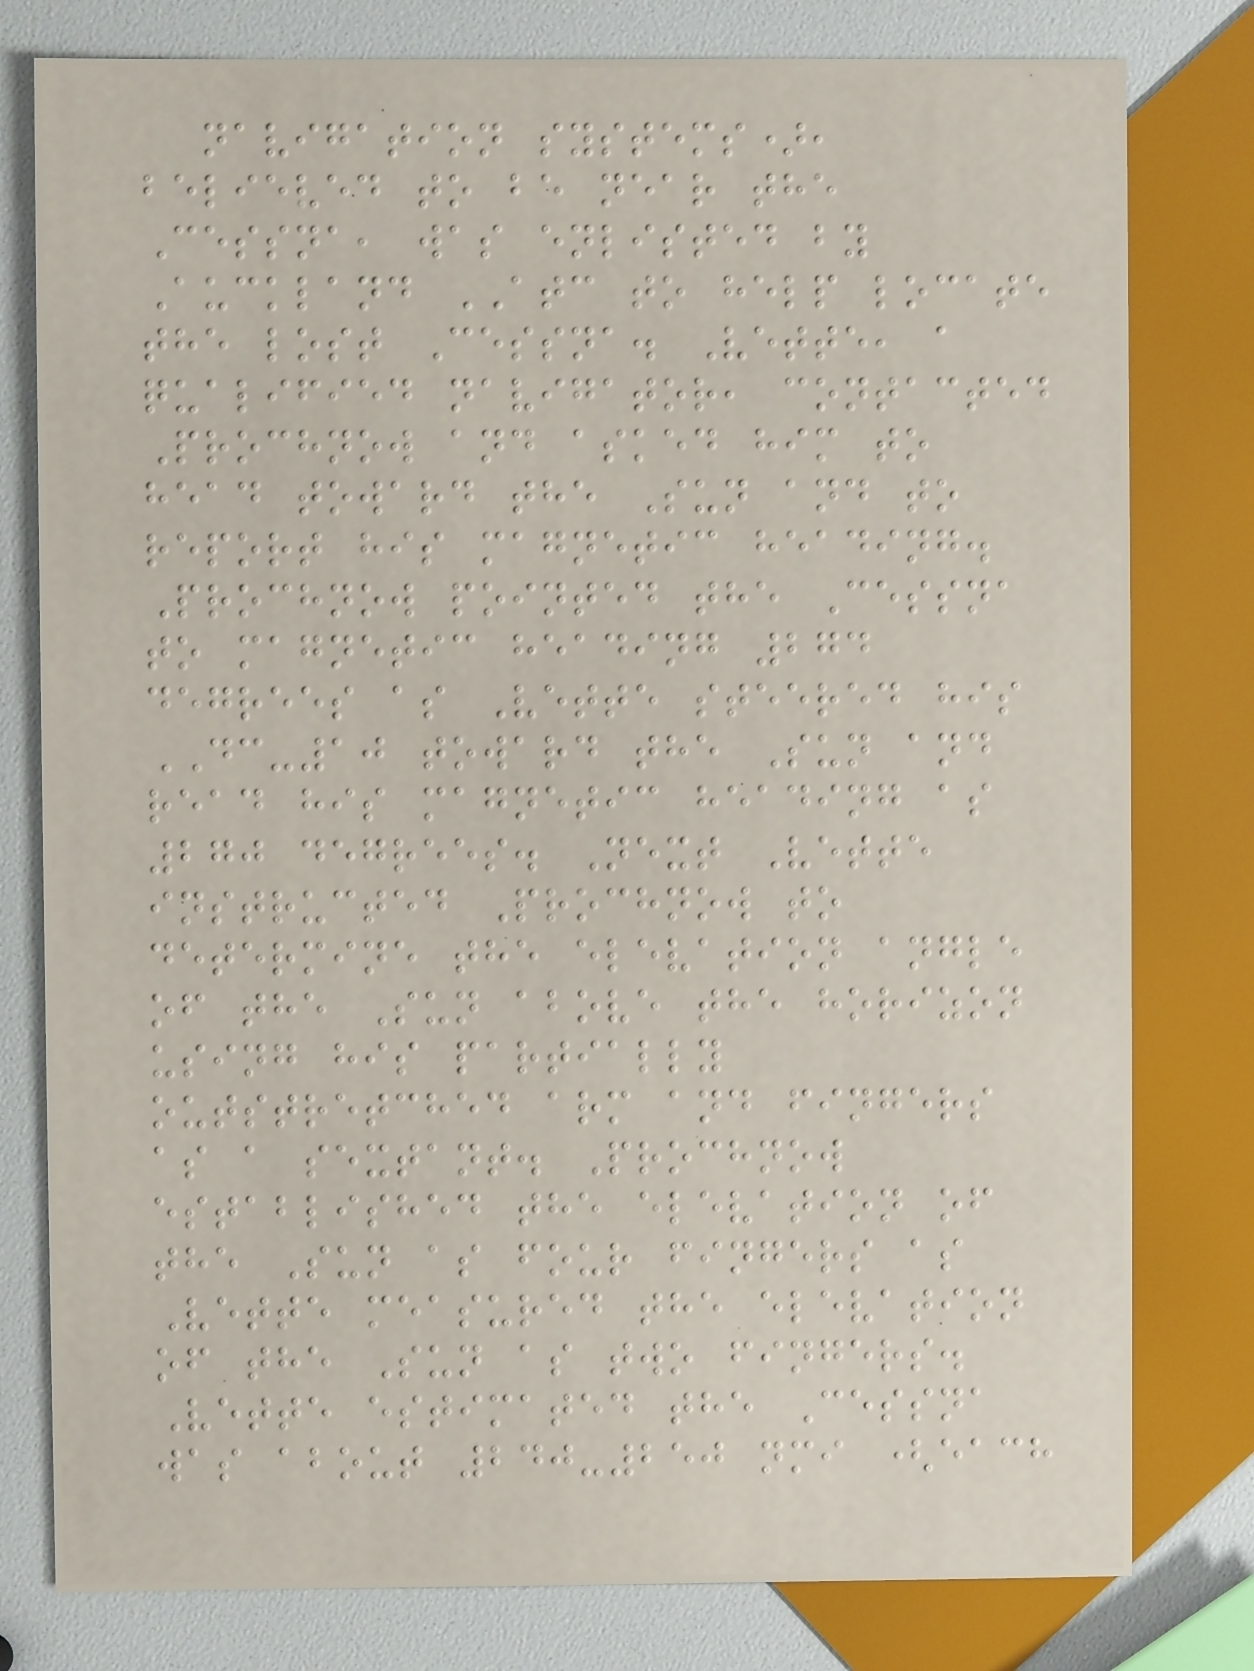navigation systems),
believed to be near the
Cessna, was enlisted by
Auckland ATC to help locate
the lost Cessna. Vette, a
qualified navigator, contacted
Prochnow and asked him to
head toward the Sun and to
report his magnetic heading.
Prochnow pointed the Cessna
to magnetic heading 274
degrees as Vette steered his
DC-10 toward the Sun and
read his magnetic heading as
270 degrees. Next Vette
instructed Prochnow to
determine the elevation angle
of the Sun above the horizon
using his partially
outstretched arm and fingers
as a sextant. Prochnow
established the elevation of
the Sun as four fingers as
Vette measured the elevation
of the Sun as two fingers.
Vette estimated the Cessna
was about 240-250 nmi (each
